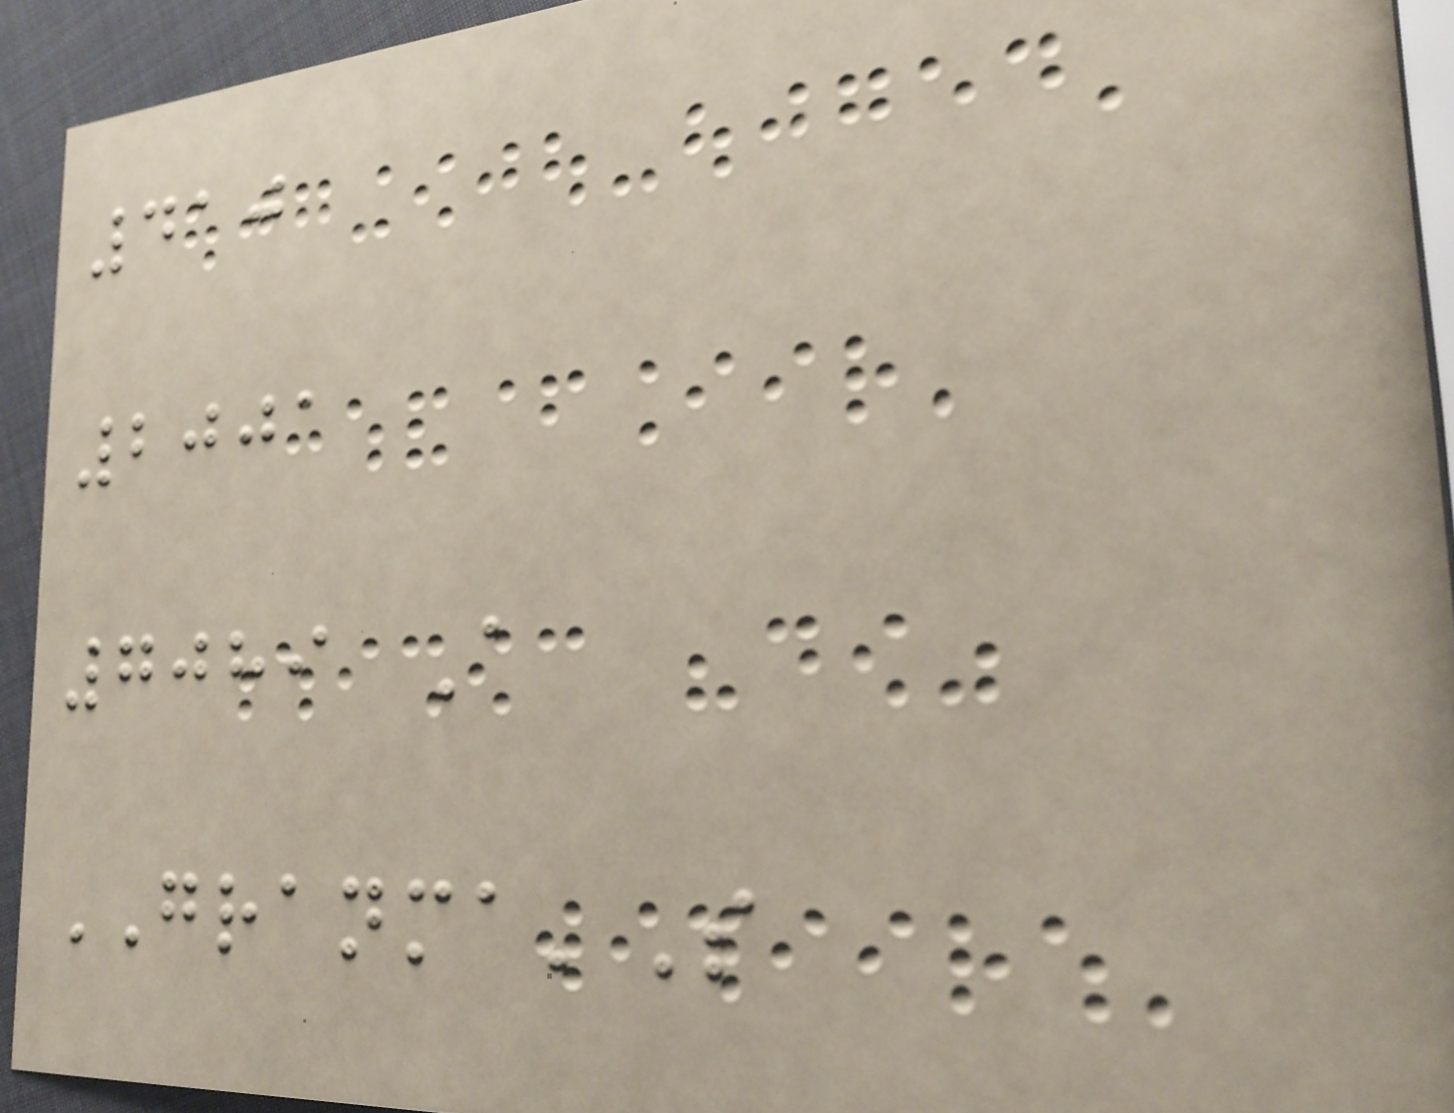410
2001
7089 A
GRANMA'S
